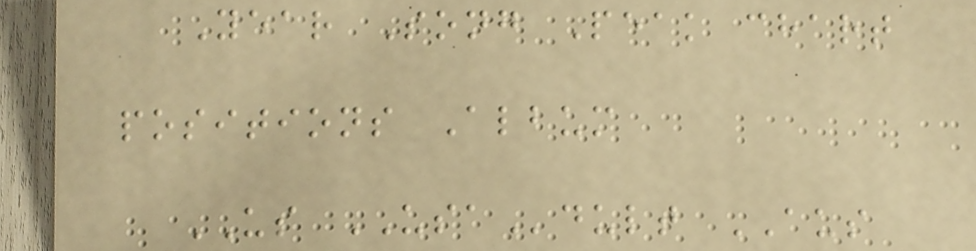Year Song Peak chart
positions Album
US USAdult AUS
